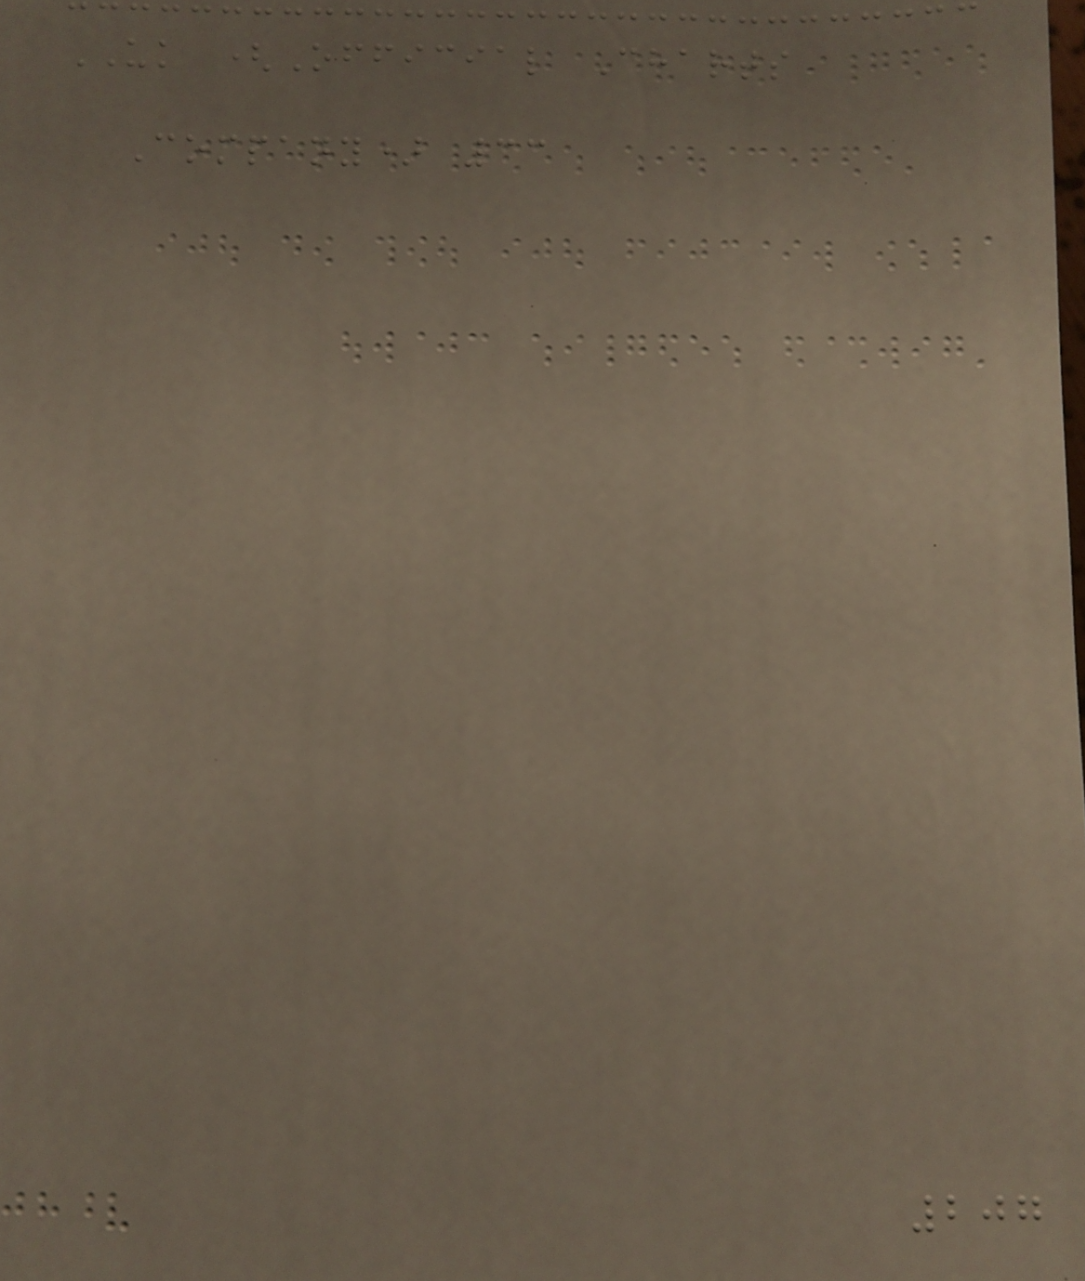UK (Official Charts
Company) 33
207
